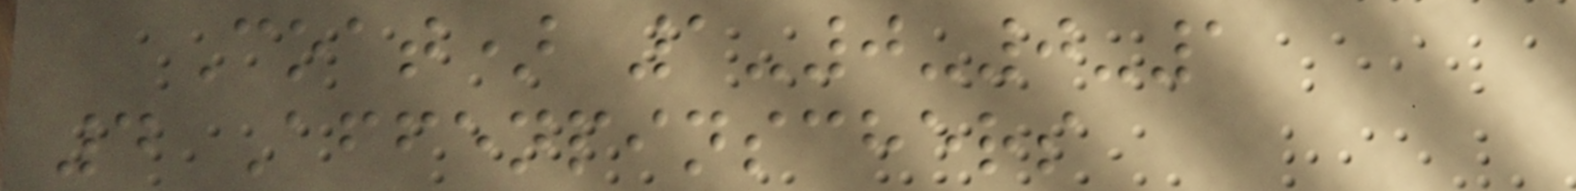Coat) 1-0-0-1
4 Affenpinschers
